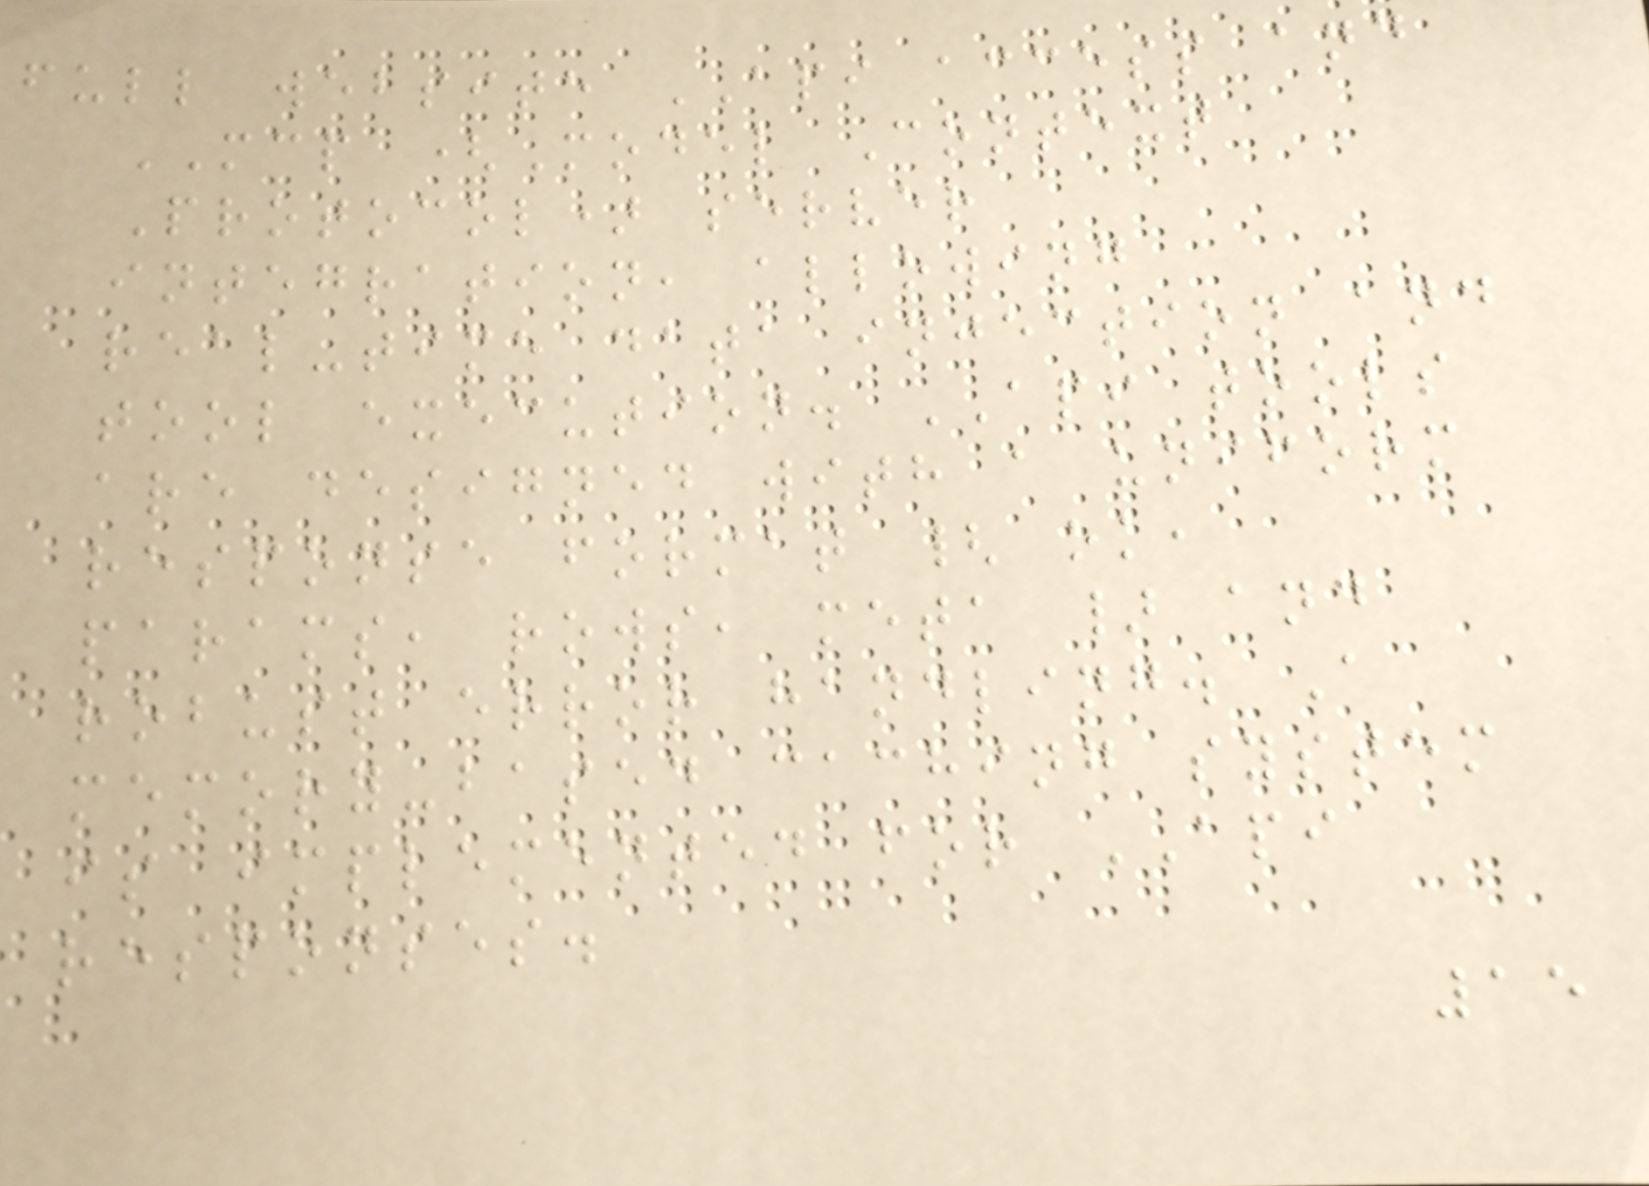full website API access and
MCP (Model Context
Protocol) server
integration, allowing
real-time data injection and
tool execution. API tools
are designed with a uniform
response format { ok,
params, rows, meta } and
robust error handling. A
memory-based caching system
is implemented for API
responses.
15
